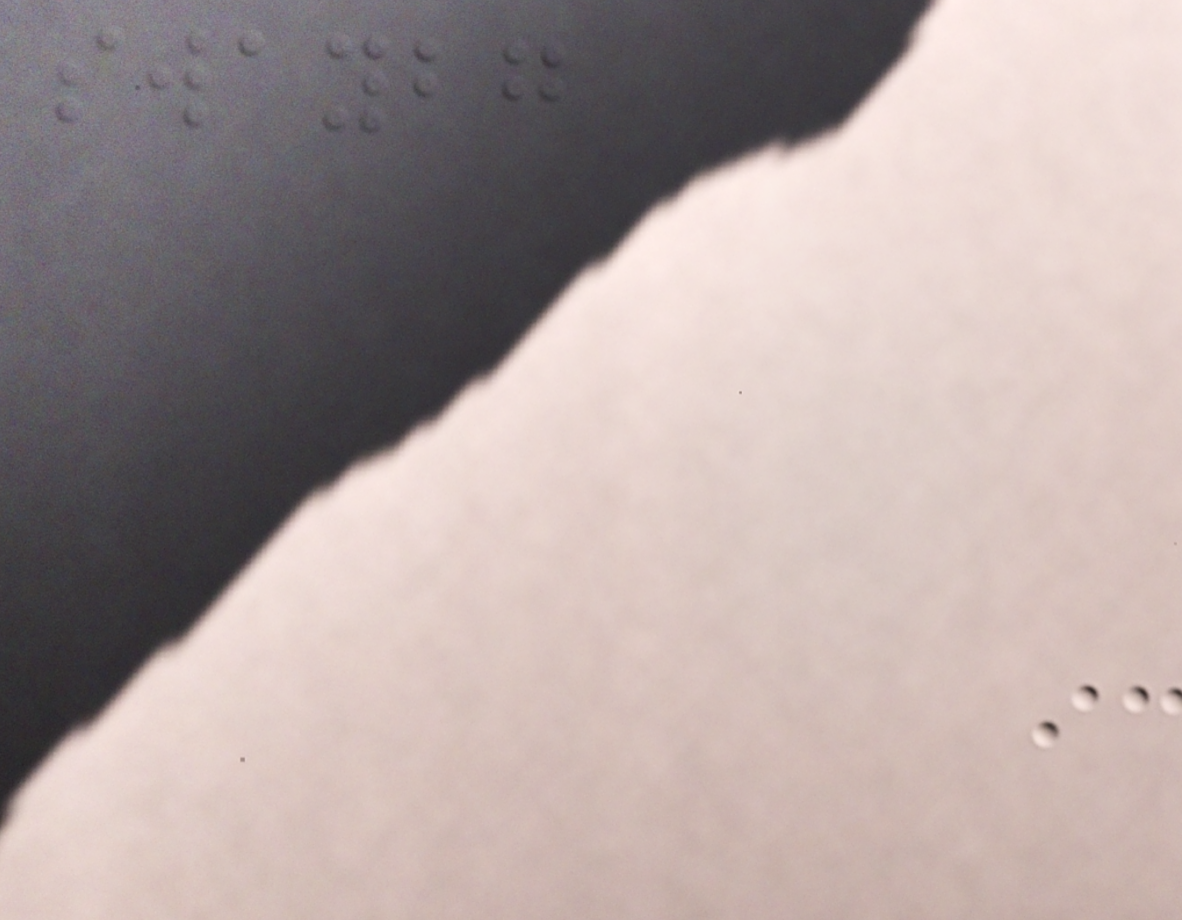swaybg
